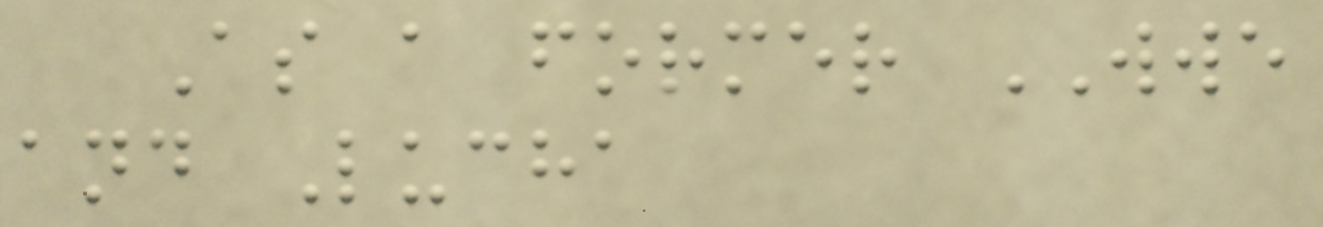As a former WWE
and Lucha
